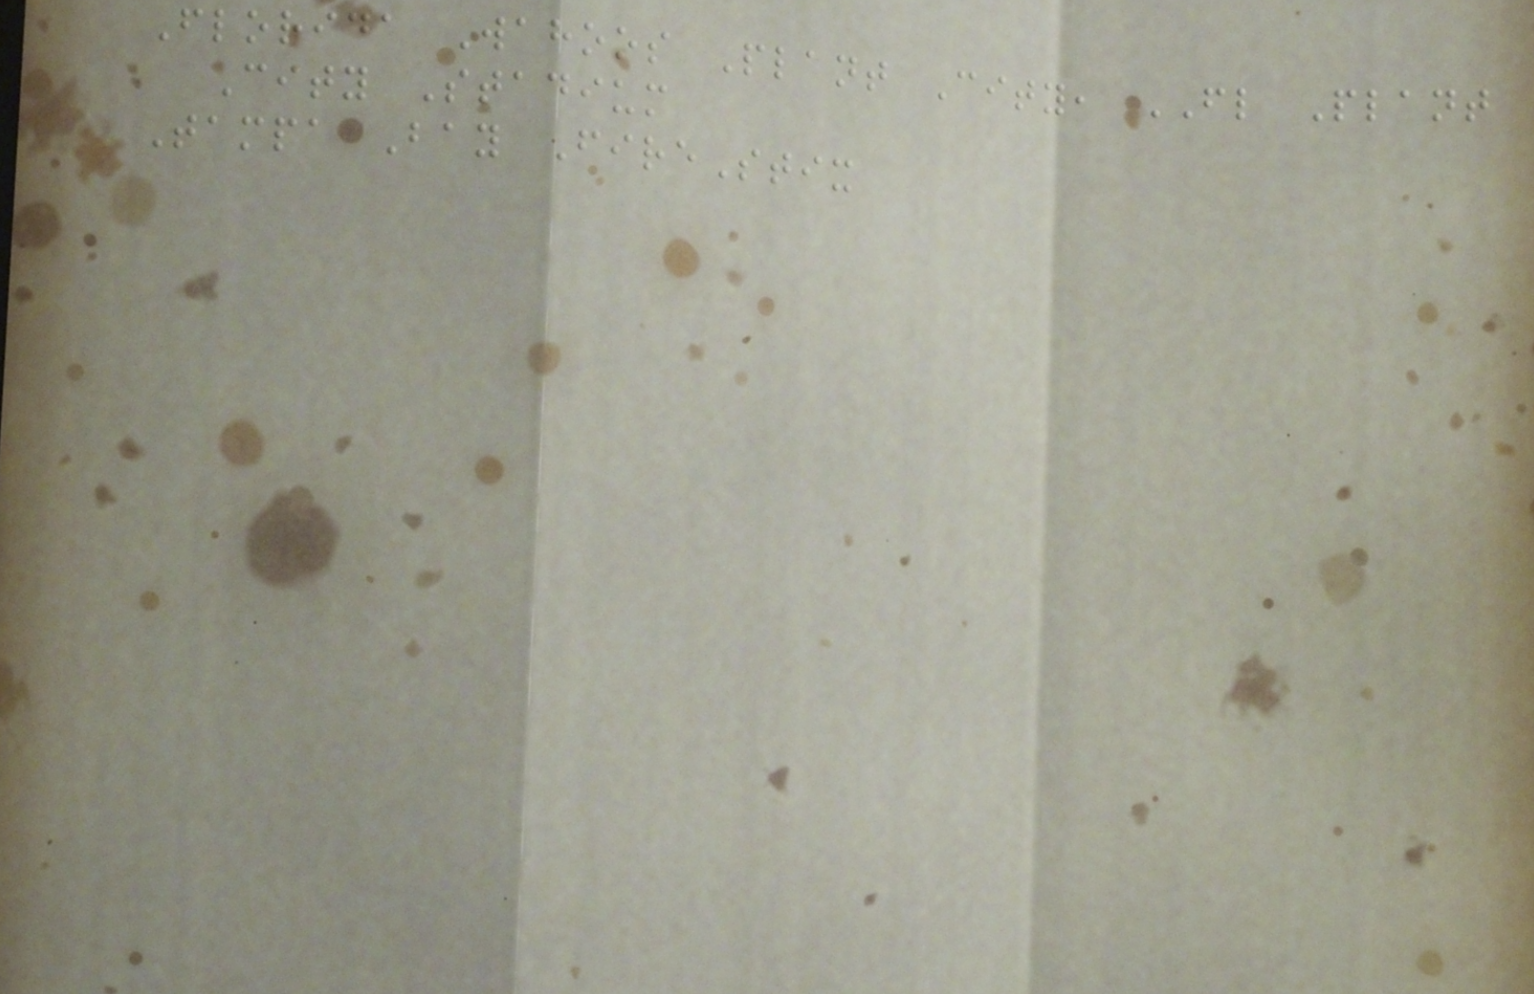Florida Wahoos Plant City, FL Plant
City Stadium
Tampa Bay FireStix
